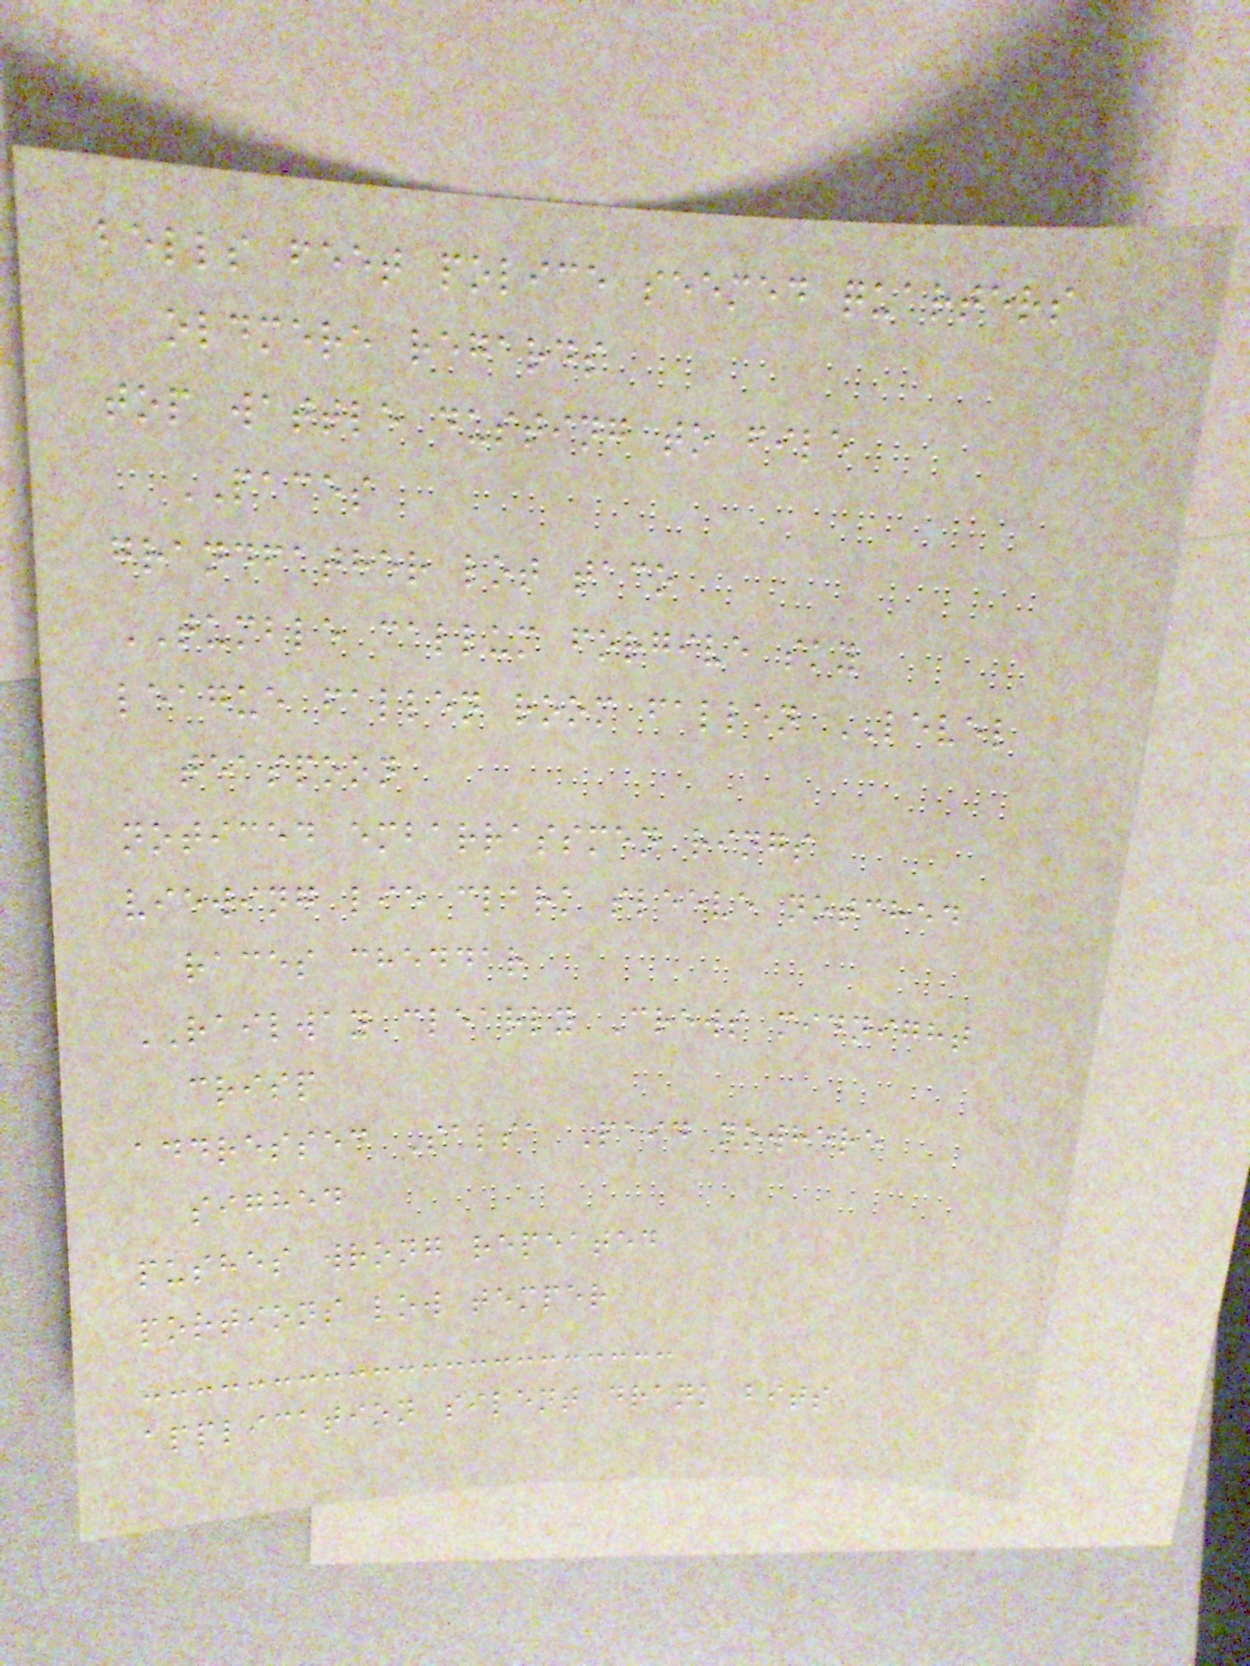bells feet police seemed quarters
oldmere regards
top wattle dusting to file
PACES
grandfather lot taco
TUMBLE callum forgive sky
league fallen room fallen LEVEL
teaspoon
noticed embarrassmen rings
viewing lie clark sleeve notched
races cheddar
RAILWAY clearly Crews midnight
crisp
addressed Salsa Paid nowhere
sighed
pushes wrong repeated
portions low temper
application silent drank bits
